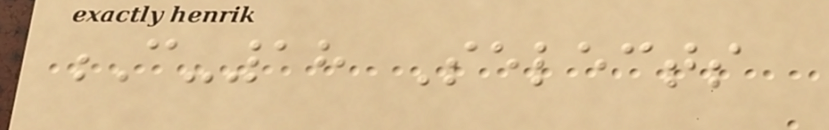C-18 Selects
